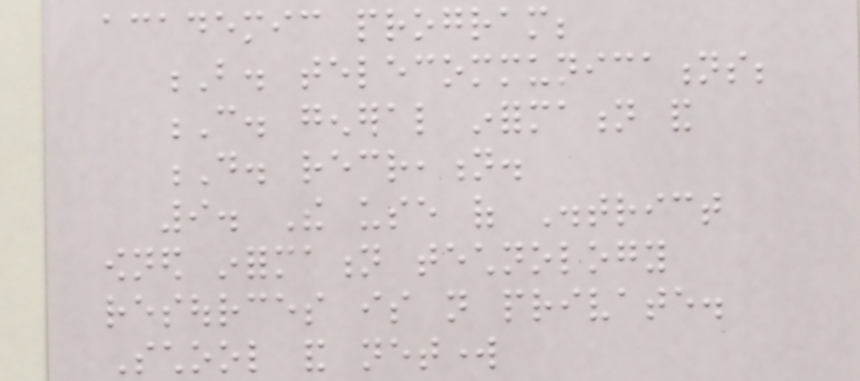academic program;
B. telecommunications;
C. general information and
D. recreation.
9. The use of District
owned information technology
resources is not private.
School and network
